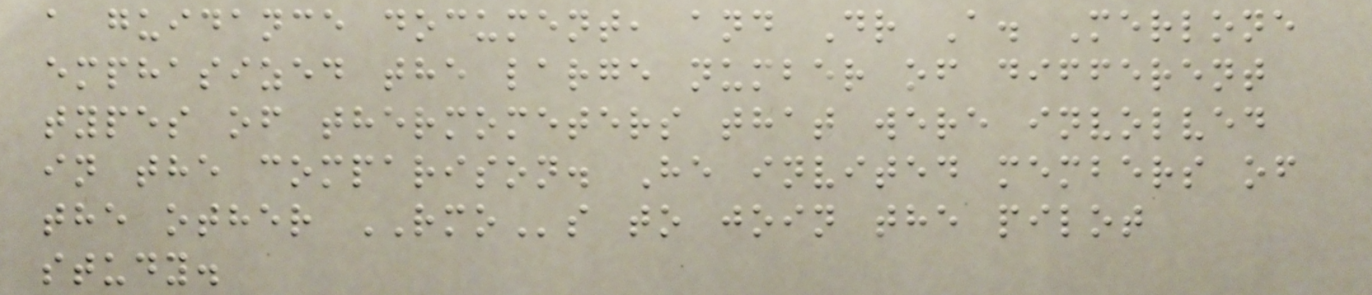a guidance document, and Dr A. Merlone
emphasized the large number of different
types of thermometers that were involved
in the comparison. He invited members of
the other RMOs to join the pilot
study.
